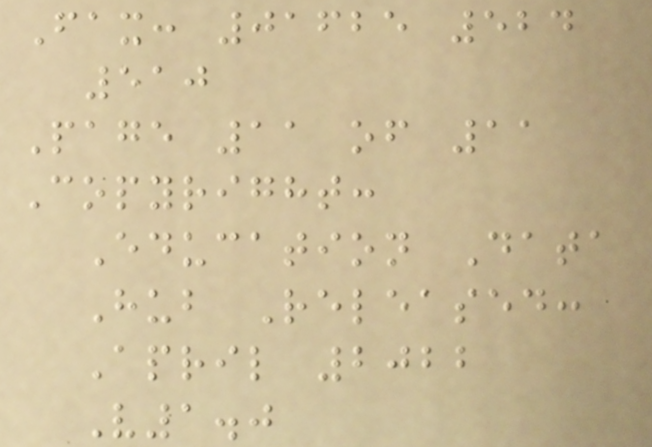Fax: 01625 524
510
Page 11 of 11
Copyright:
Education Data
Hub Released:
April 2022
V1.0
